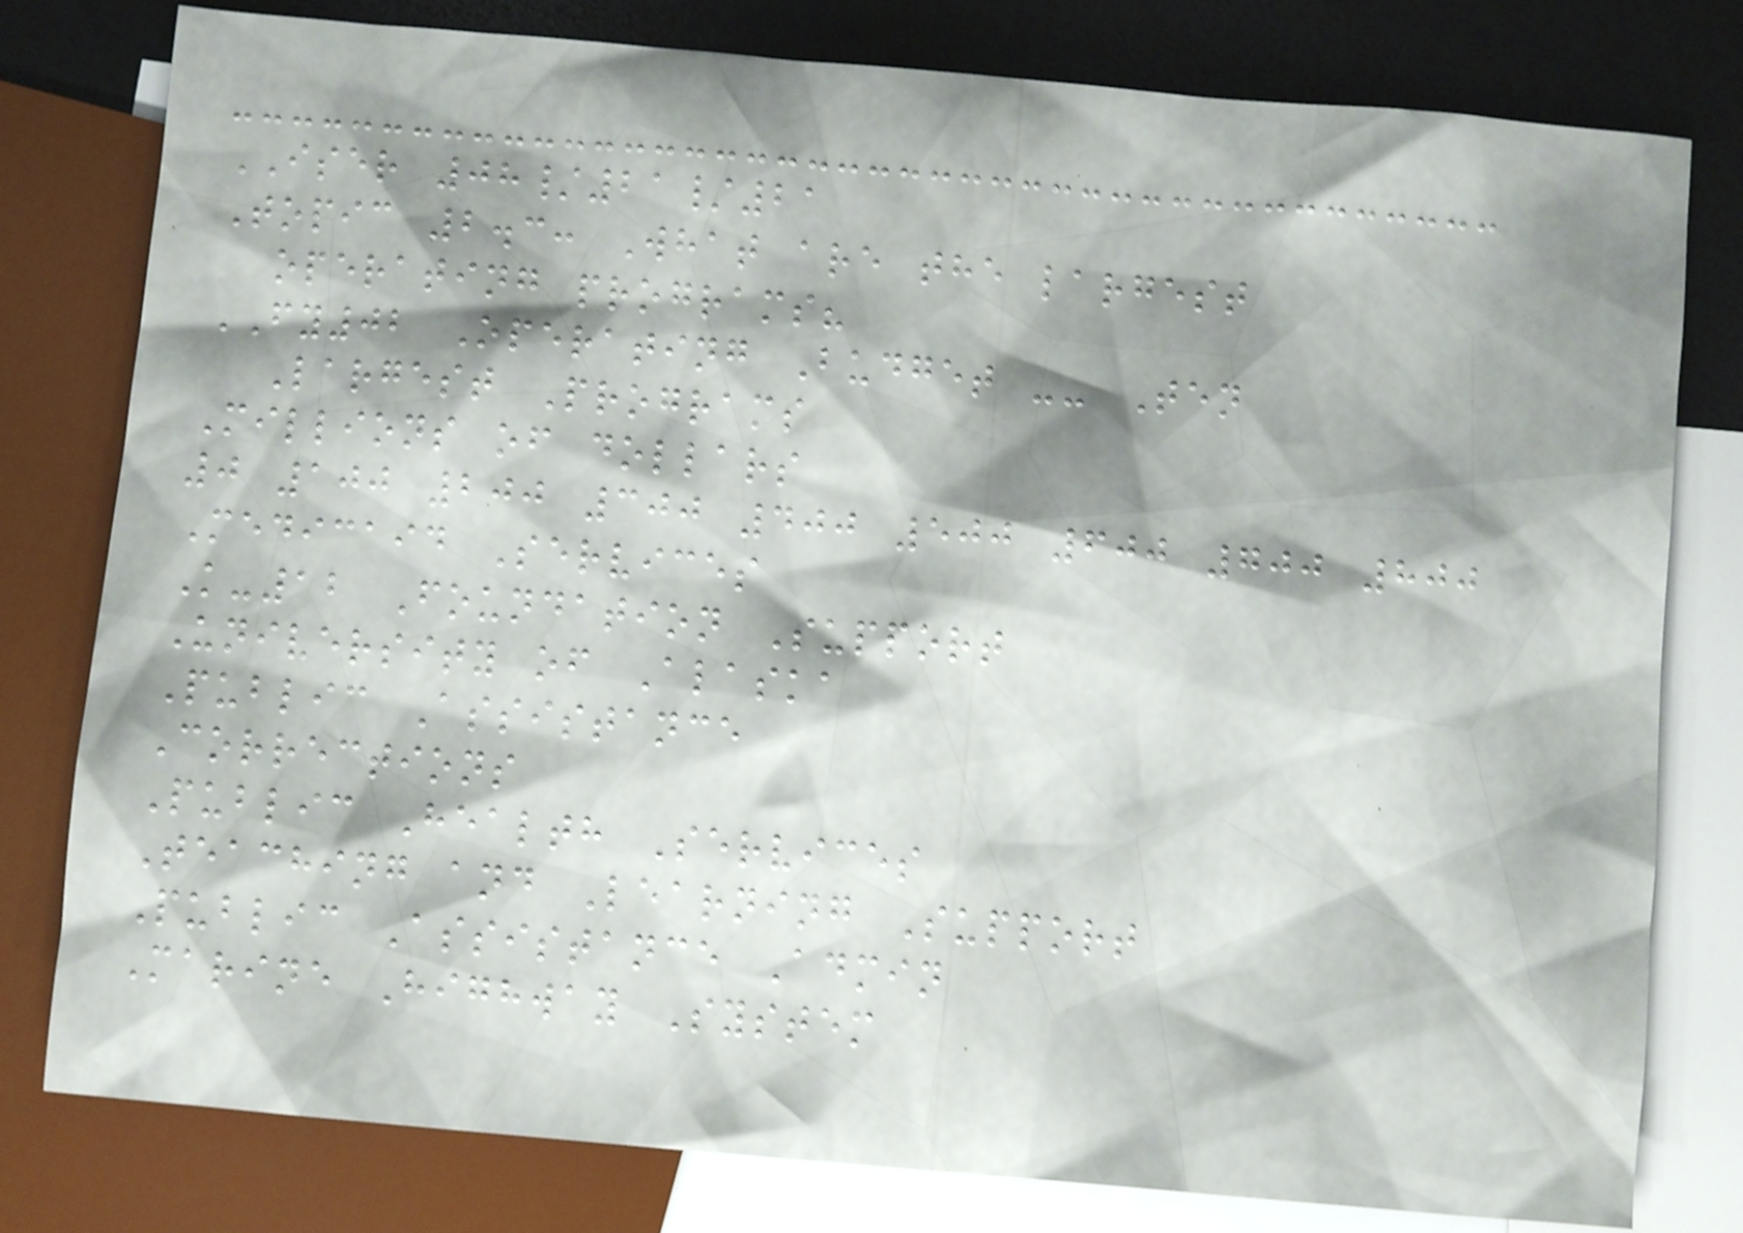ISER 08/21/21
Topic 2.3: What are the largest
operating programs?
FY02 Operating Budget -- Ten
Largest Programs
Millions of dollars
0 100 200 300 400 500 600 700 800
Medicaid Services
K-12 Foundation Support
University of Alaska
Public Assistance
Corrections
Public Health Services
Teaching and Learning Support
Public Assistance Admin
Marine Highway System
